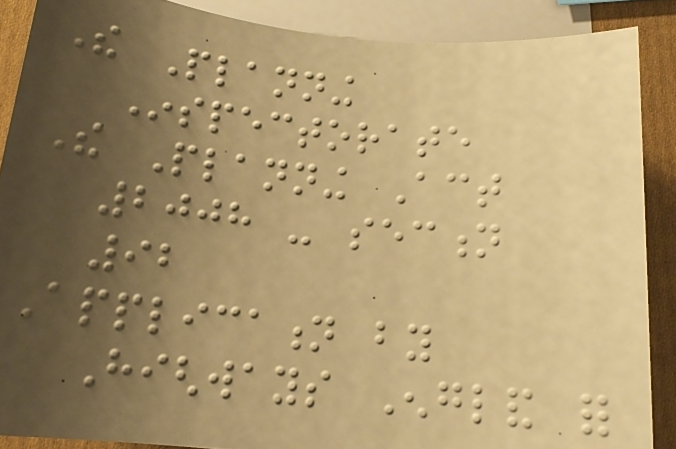The Planning
Inspectorate
The Planning Act
2008 - section
92
Application by
Highways England for
